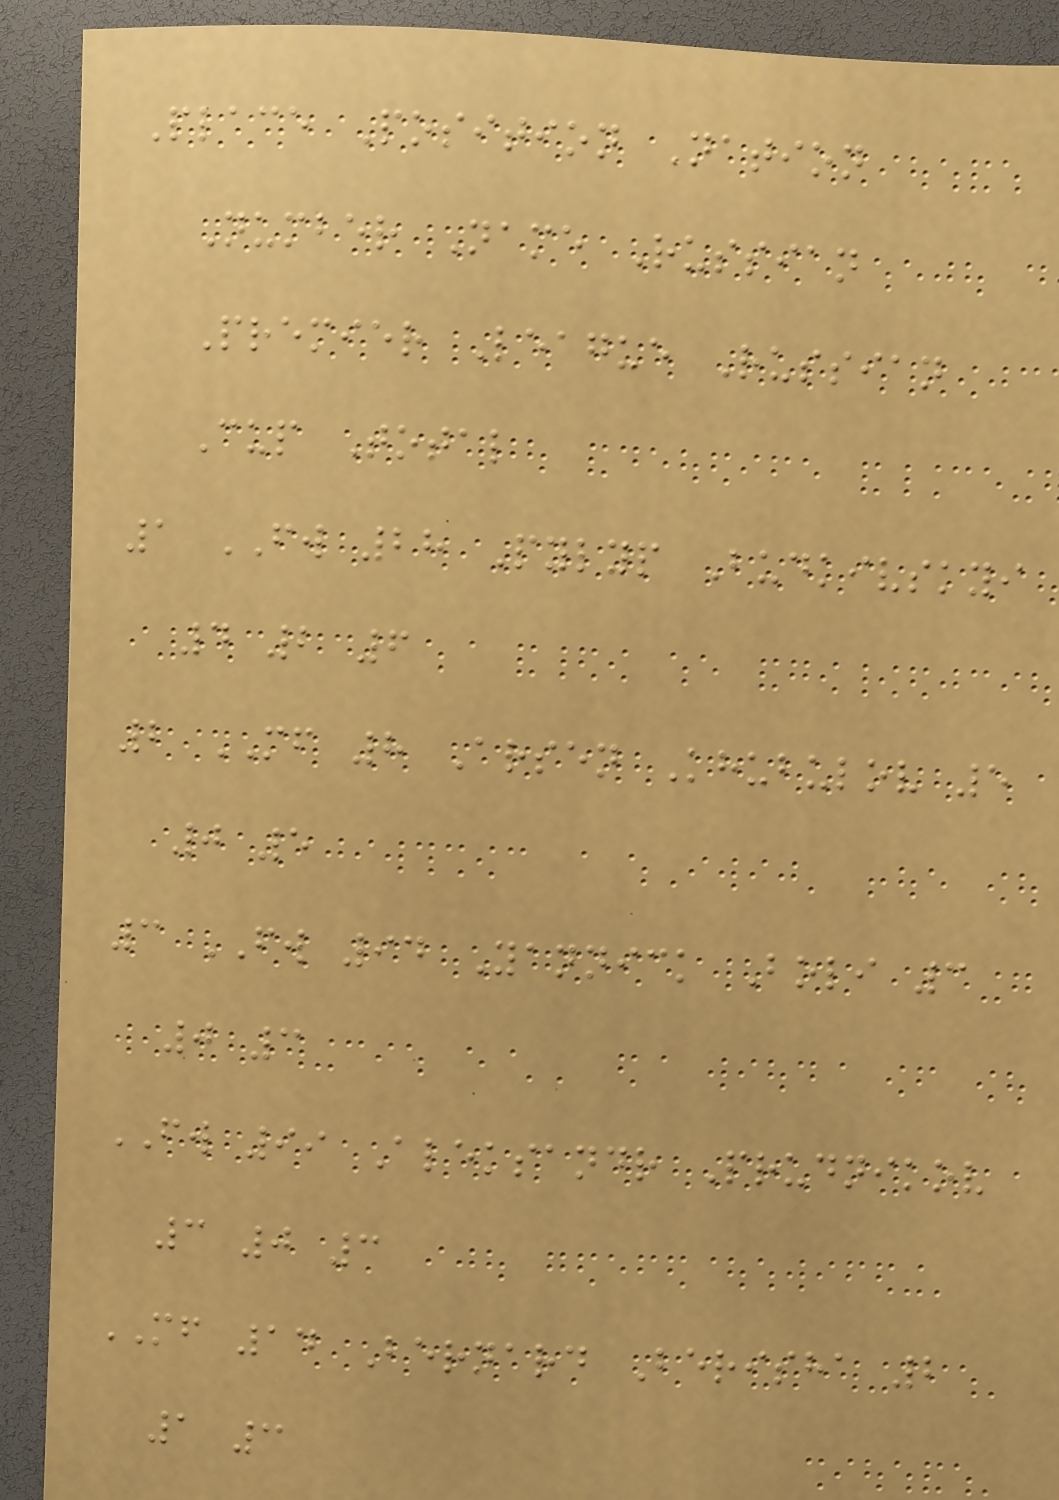Place Position Nation
Number Name Russian
Premier League Russian
Cup Total
1 FW 28 Pylyp Budkivskyi
4 2 6
2 MF 8 Arsen Khubulov 5
0 5
3 FW 94 Yannick Boli 3
0 3
FW 99 Aleksandr Prudnikov
3 0 3
MF 14 Bernard Berisha 2
1 3
